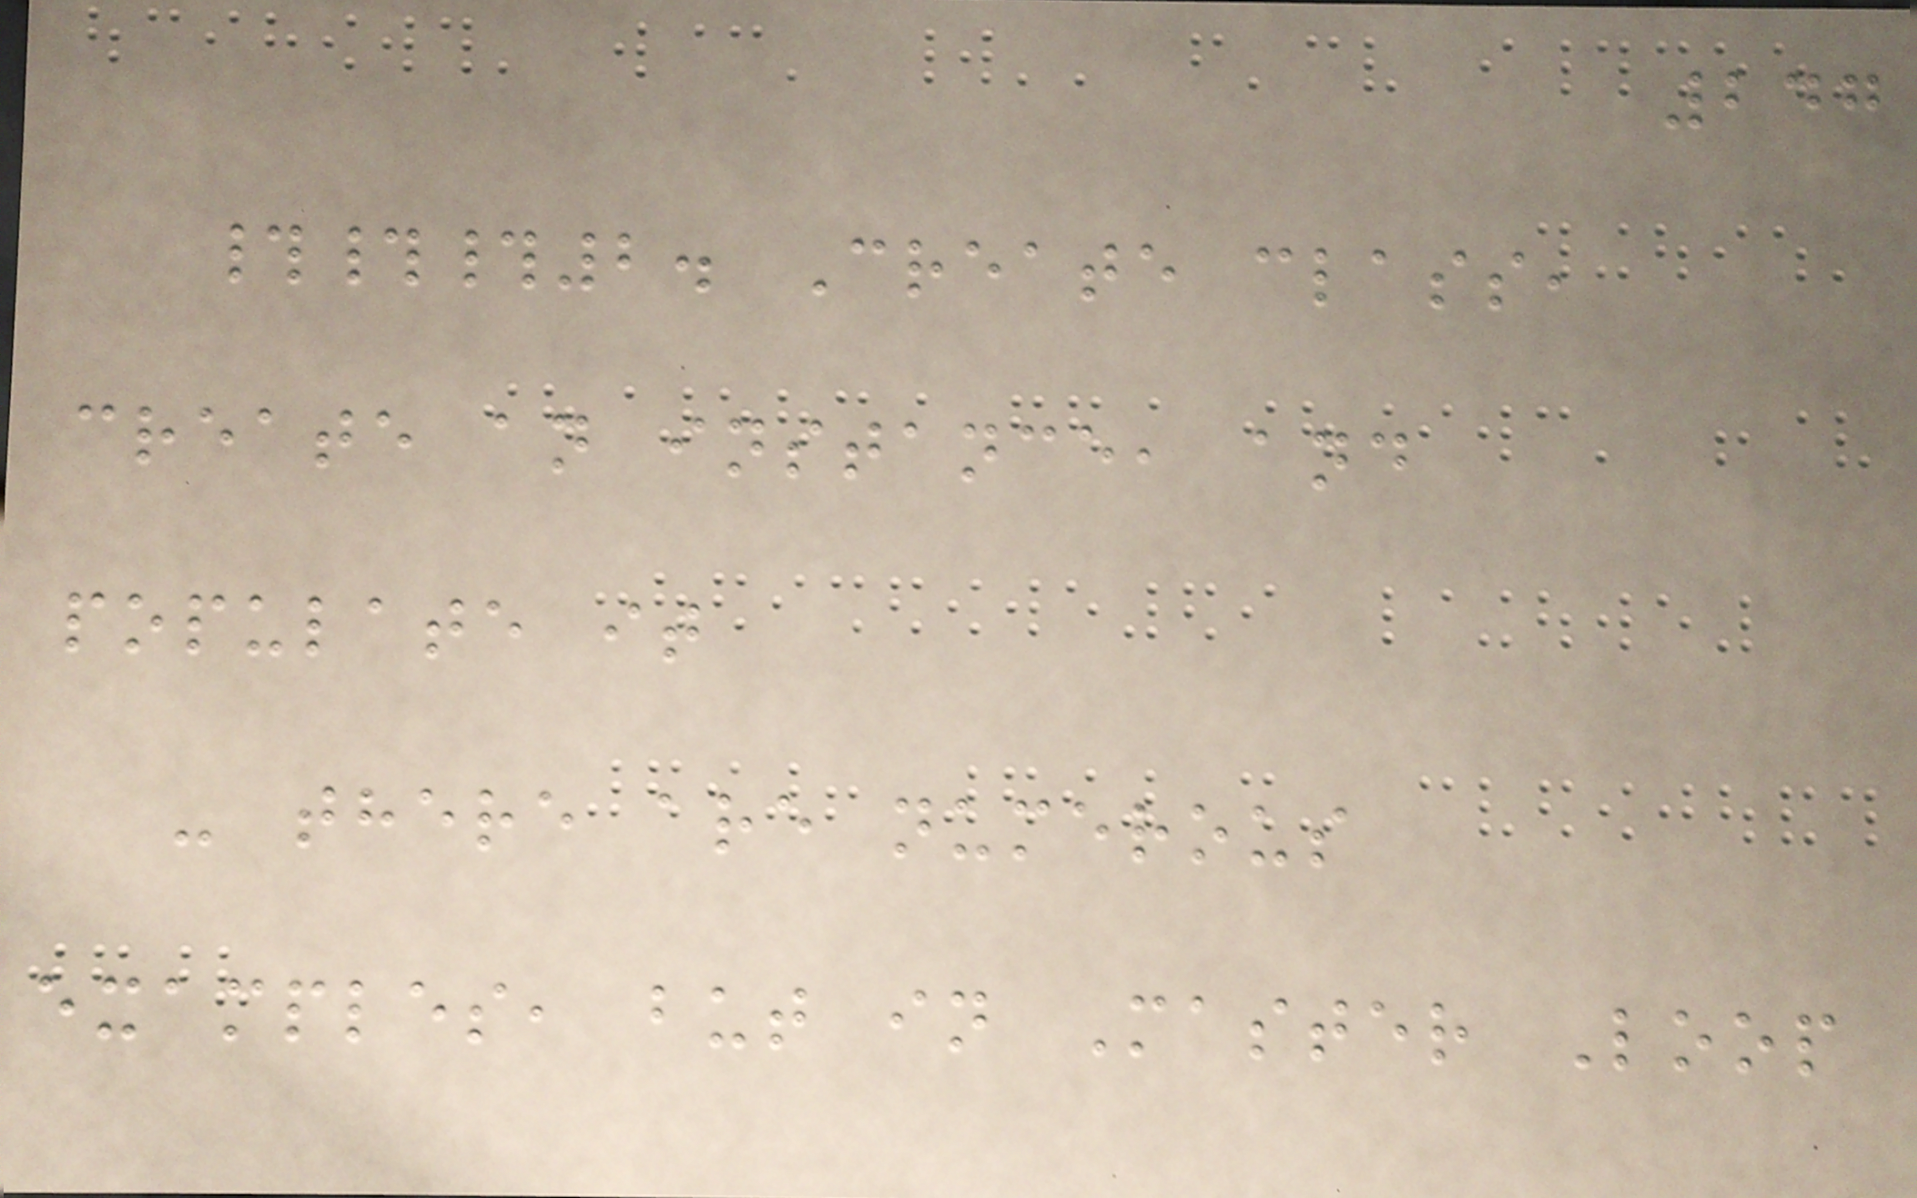247
###2. Create class,
create an instance, and
populate it
- there are numerous
examples, but in Master Loop
